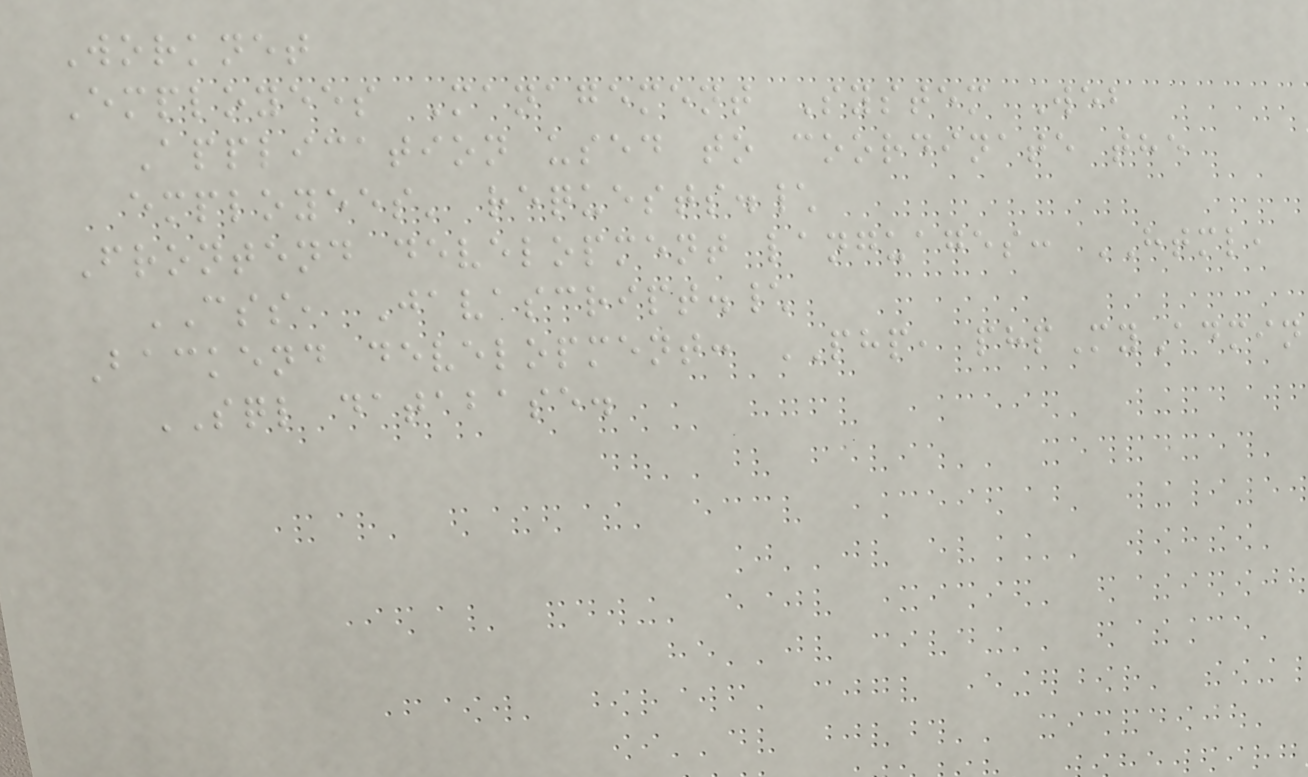Worknet
Employees Management System Web
Application used to coordinate the
employees' requests.\
Frontend development languages: HTML,
CSS, Javascript.\
Backend development: PHP, phpMyAdmin
SQL database.
